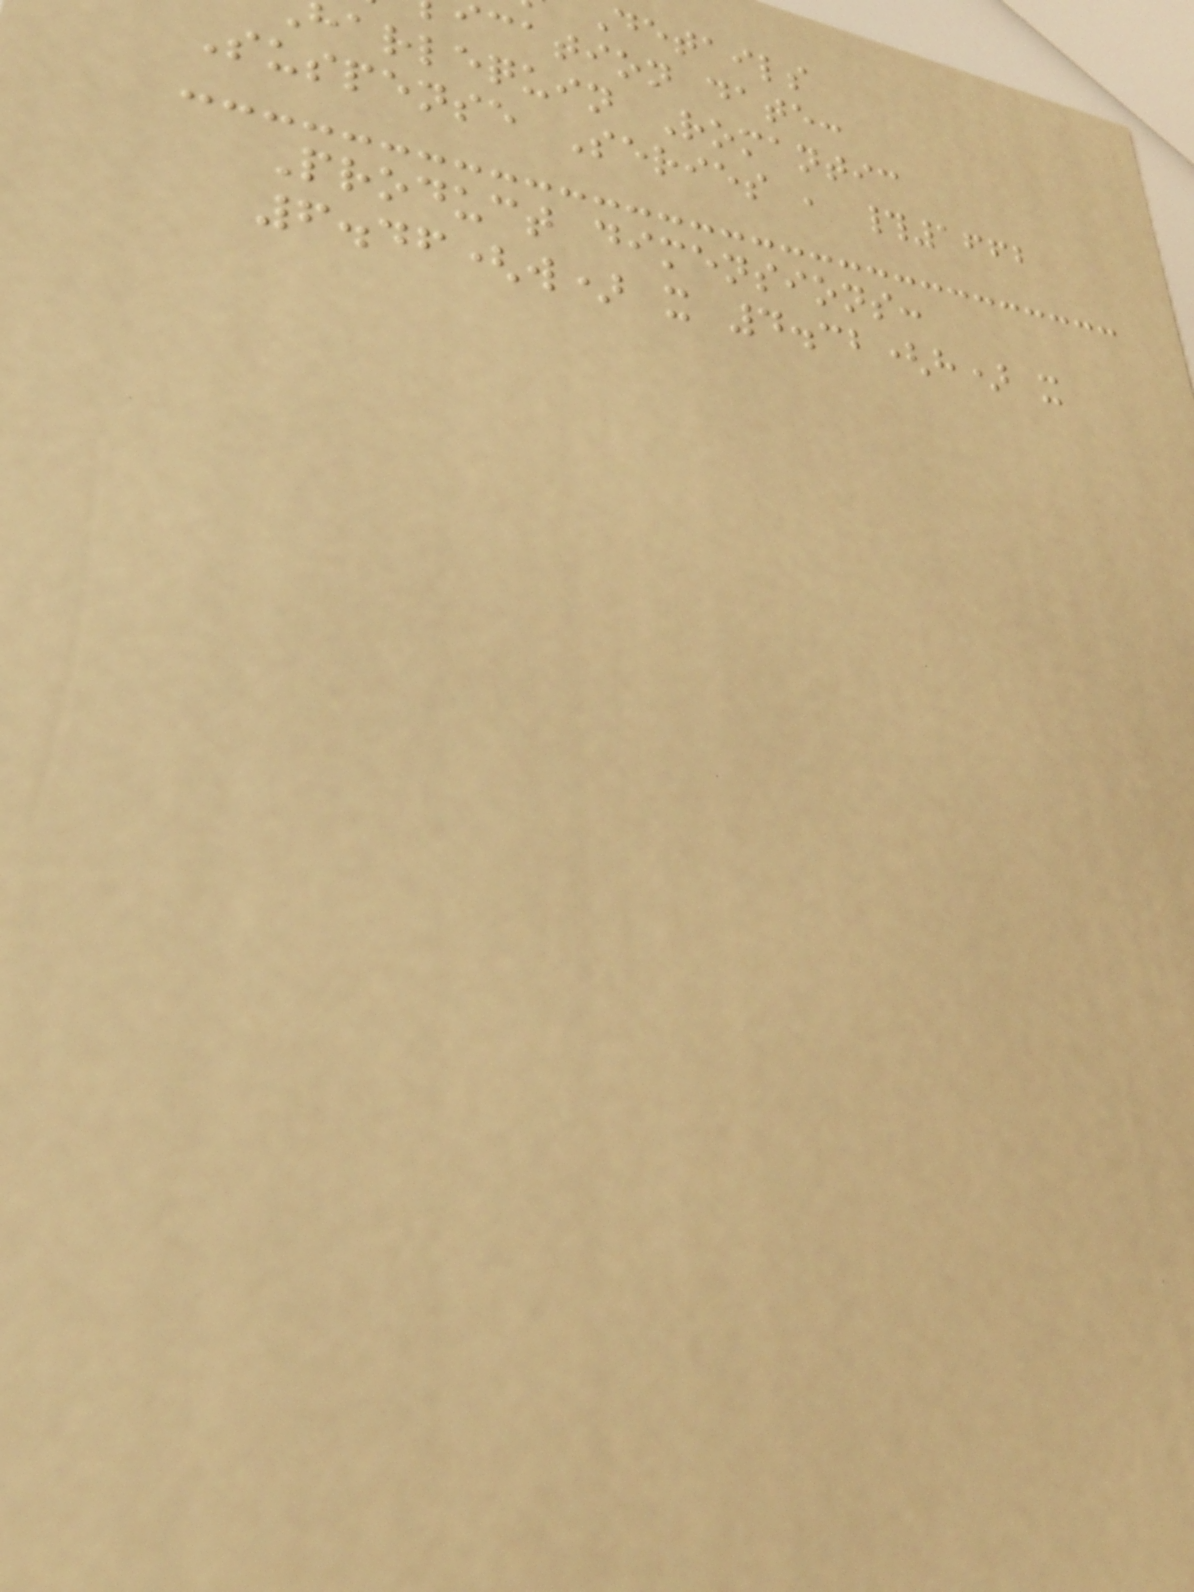details
cation date:
arlequin Romantic
Suspense Series , #1662
Product dimensions:
6.46(w) x 4.32(h) x
